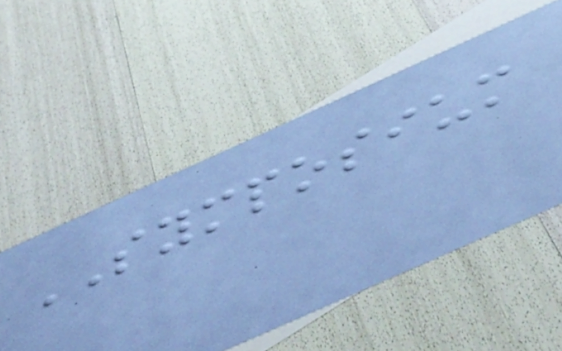SYMPOSIUM
